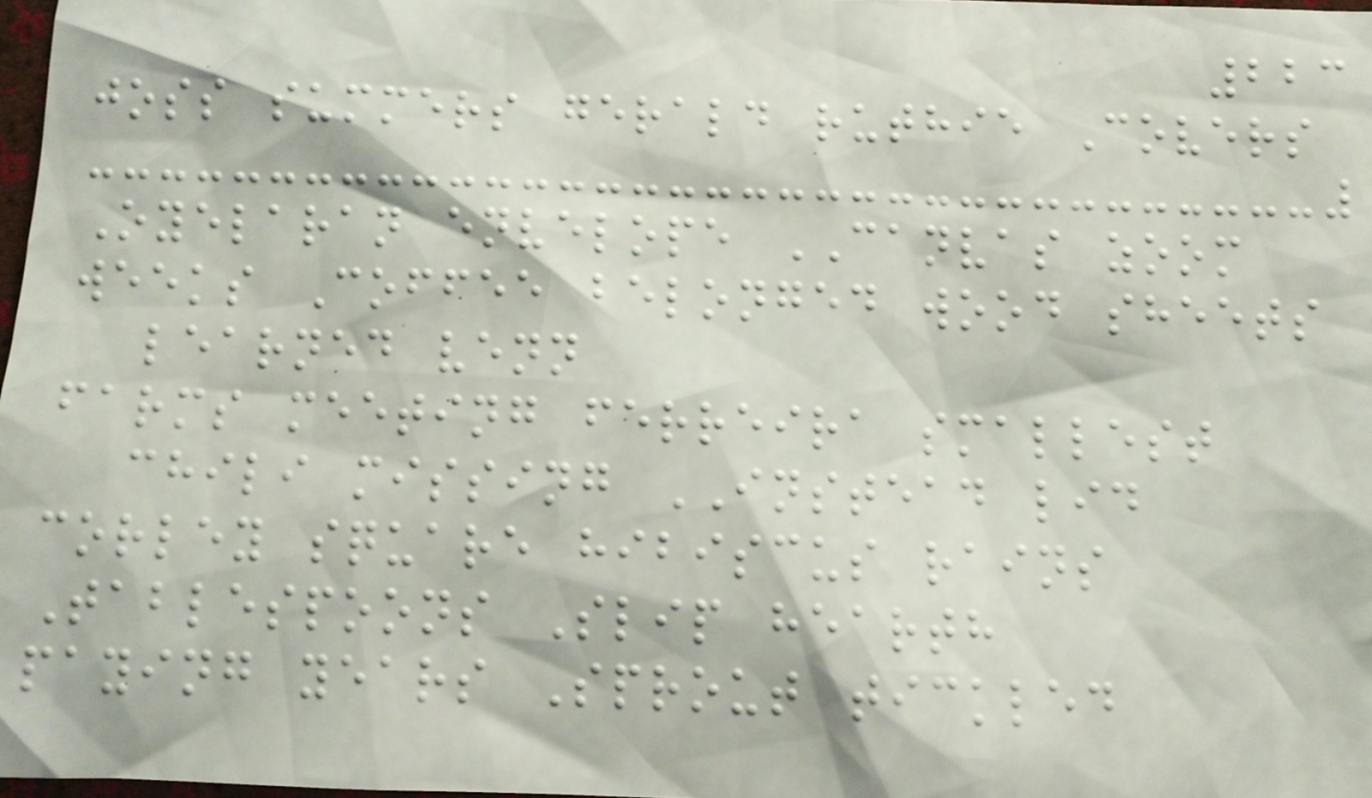223
joss summers gerald ruthie Covers
Oyelaran envelope CANVAS zoom
weeks Coffee belonged wood sheets
learned venn
farms meeting ferreira smallest
chili missing INSTEAD lid
corley square hibiscus rains
Tablespoons Slip hearth
paying years Sprout tickled
